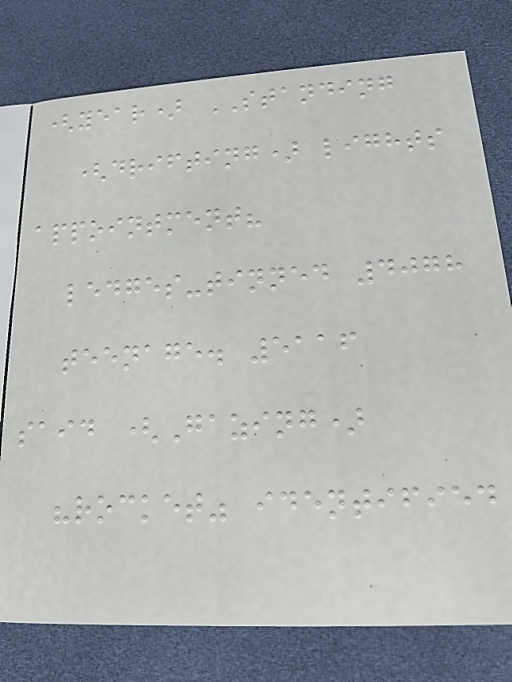(year) STANDING
(drifting) lights
appointment?
ledges-tinned 4078
teenage. 5116
said (Gazing)
"rocket" identified
